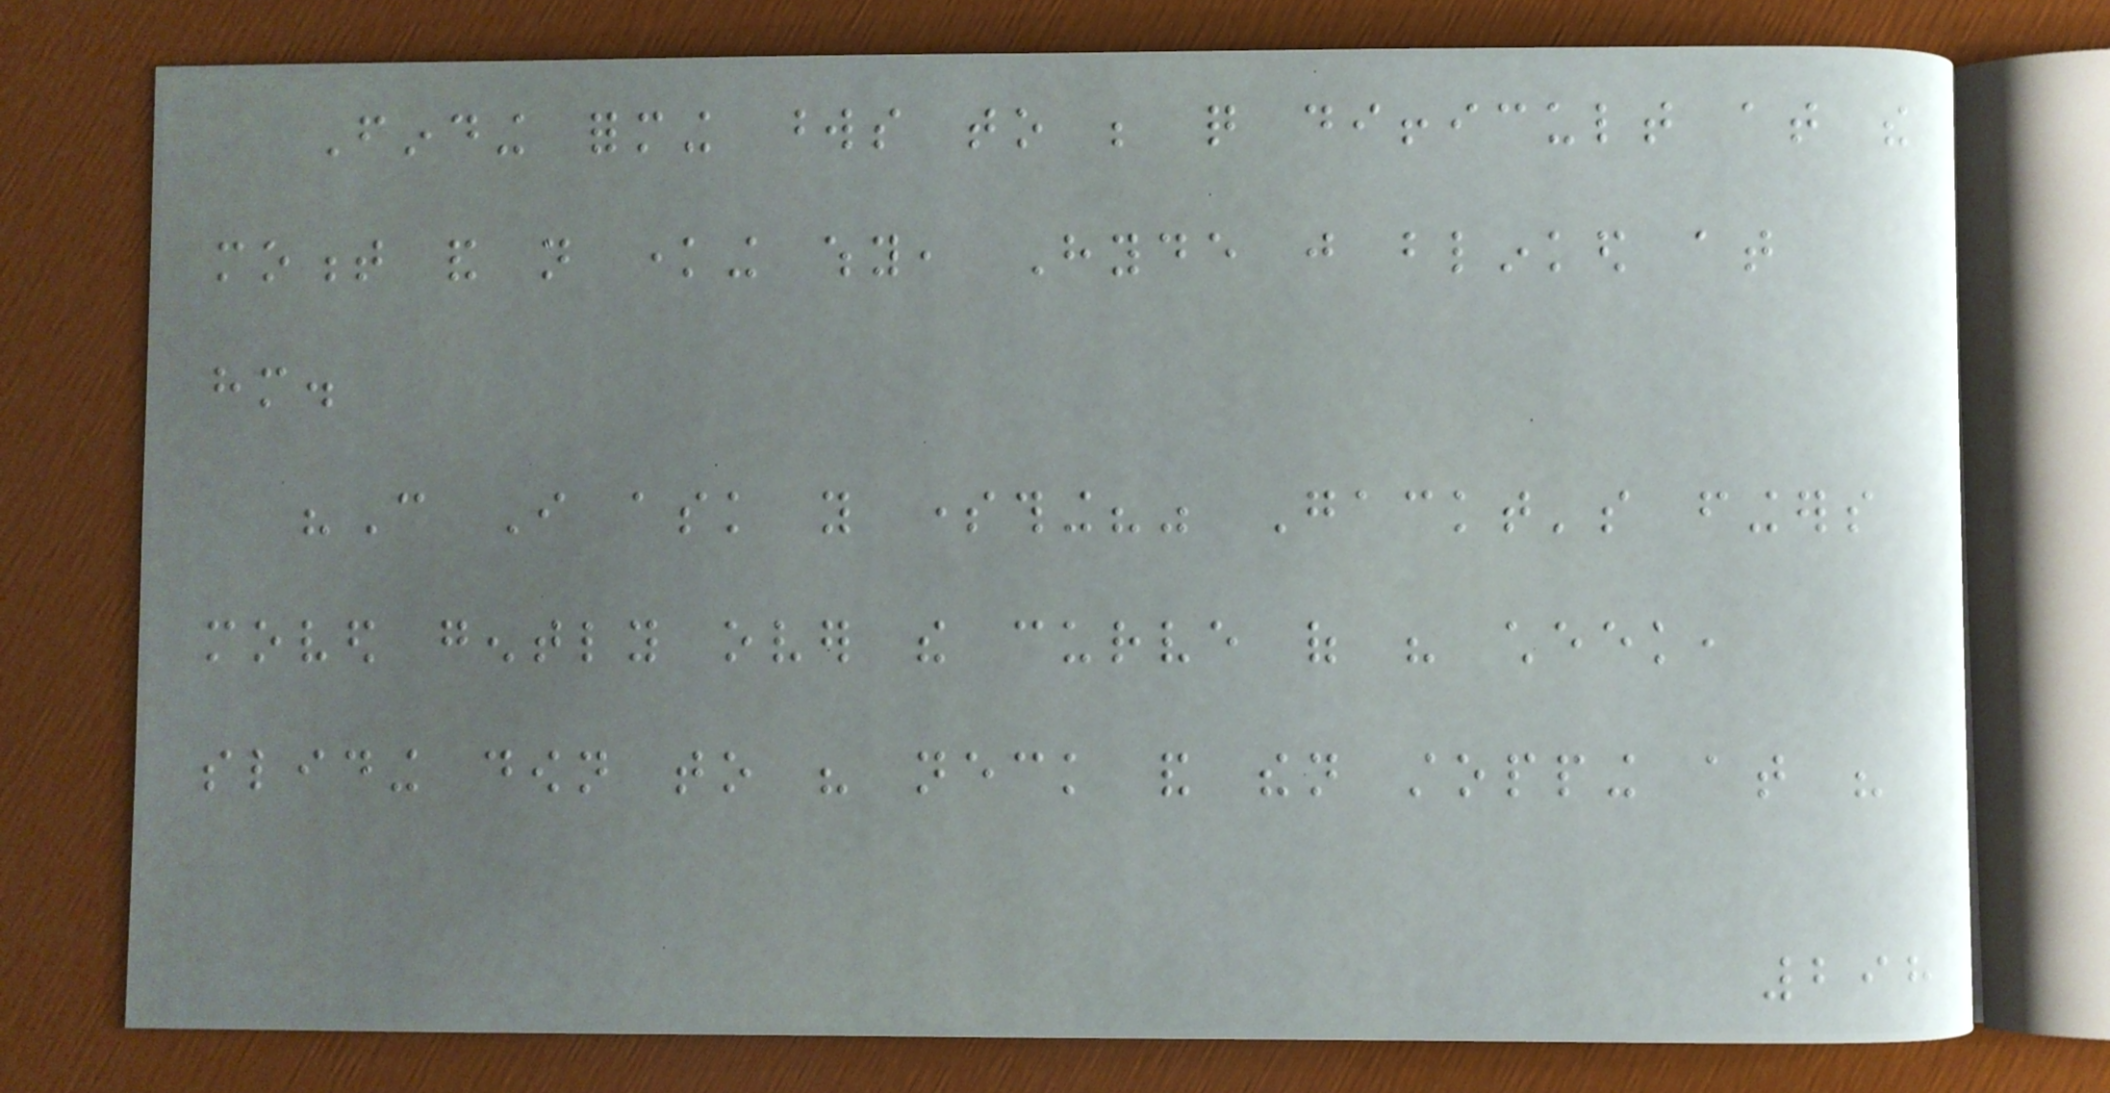Finding forming words to be quite difficult at the
moment and not knowing why, Hyde just blinked at
him.
"Can I ask you something?" Gackt's fingers
moved gently over the curve of his cheek,
sliding down to his neck and then stopping at his
298
